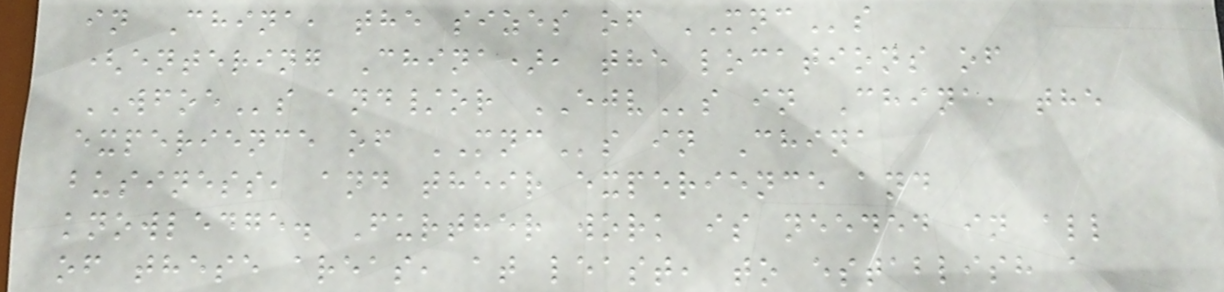in China, the sizes of MNCs
(entering China), the locations of
WFOEs and/or EJVs in China, the
experience of MNCs in China
business, and their experience and
knowledge. Further work is needed in all
of these areas, at least, to establish a
